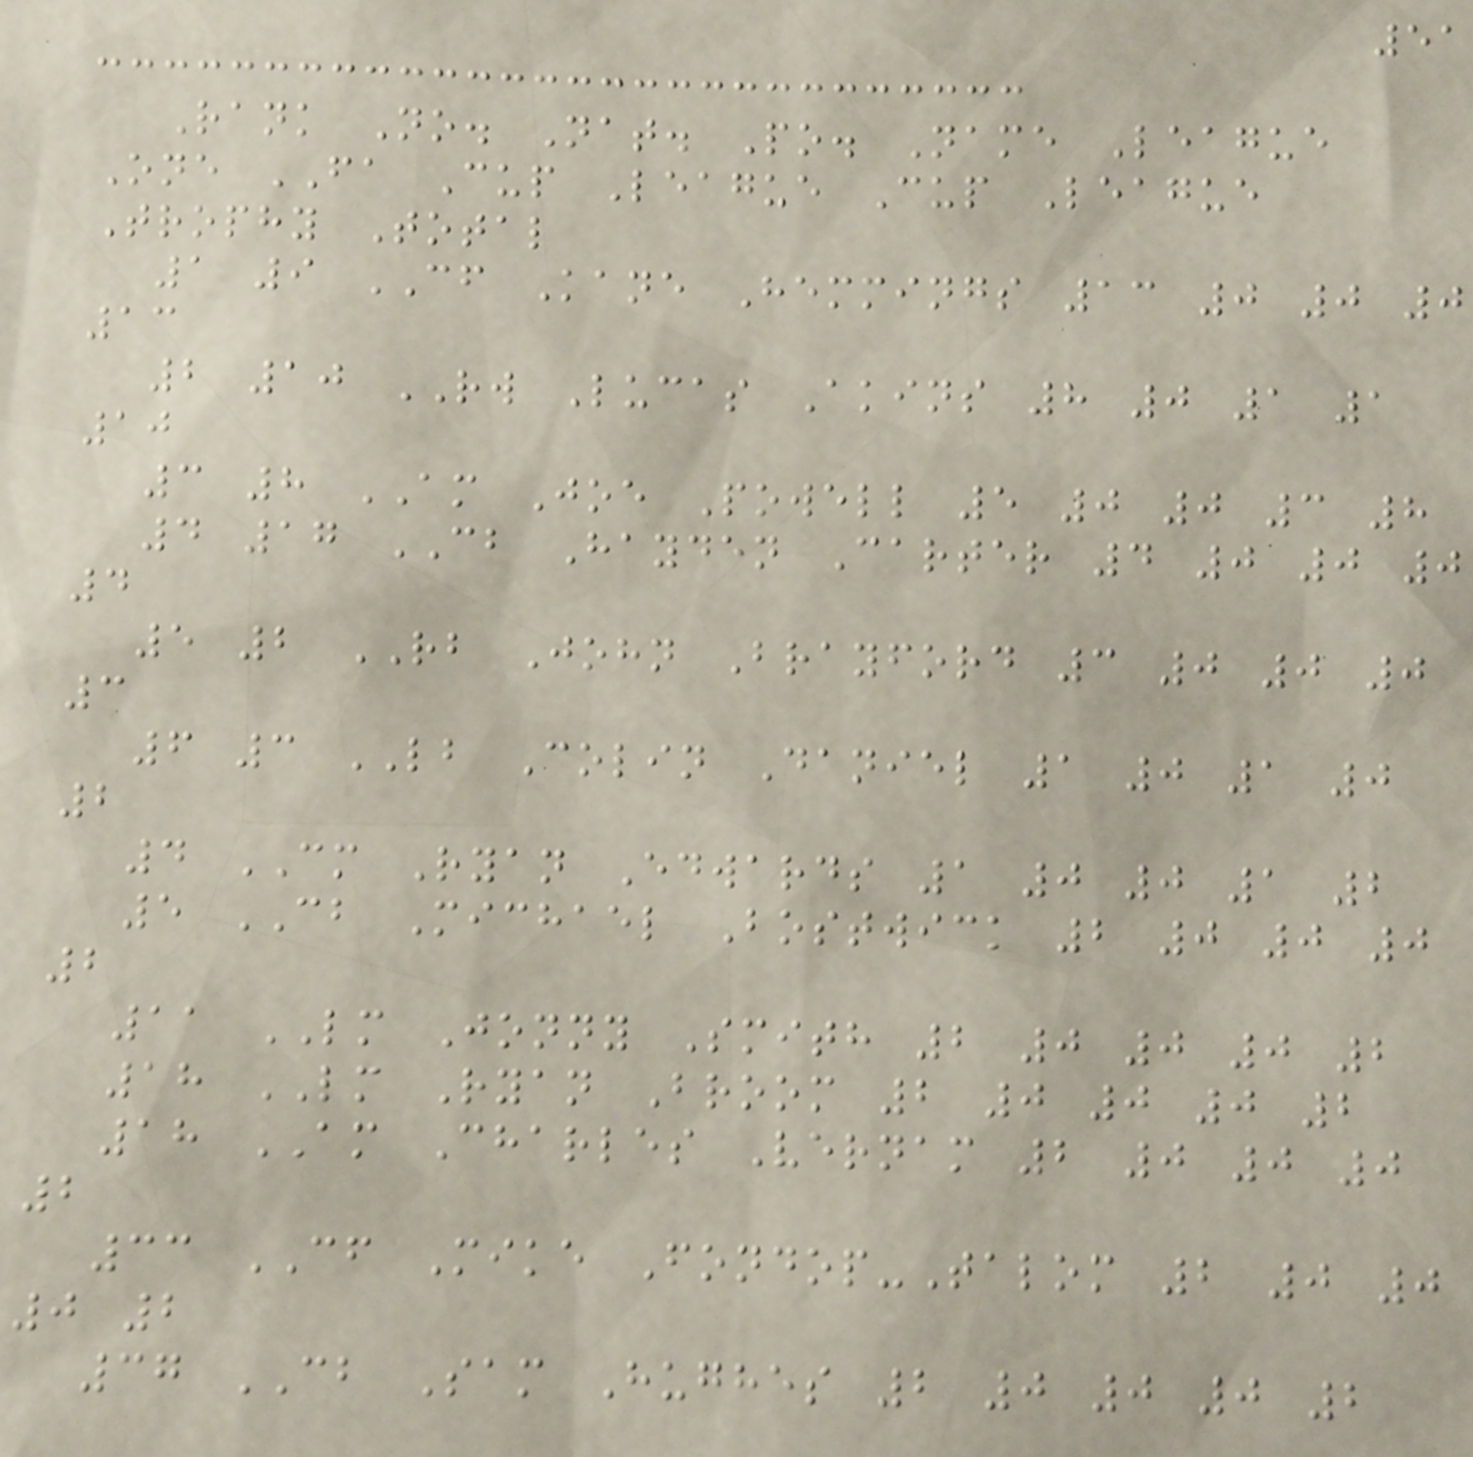51
Rank No. Nat. Po. Name League
One FA Cup League Cup League
Trophy Total
1 9 CF Kane Hemmings 13 0 0 0
13
2 10 RW Lucas Akins 8 0 1 1
10
3 8 AM Joe Powell 5 0 0 3 8
4 17 CB Hayden Carter 4 0 0 0
4
5 2 RB John Brayford 3 0 0 0
3
6 3 LB Colin Daniel 1 0 1 0
2
4 CM Ryan Edwards 1 0 0 1 2
5 CB Michael Bostwick 2 0 0 0
2
11 LM Jonny Smith 2 0 0 0 2
18 LM Ryan Broom 2 0 0 0 2
18 AM Charles Vernam 2 0 0 0
2
33 CF Mike Fondop-Talom 2 0 0
0 2
37 CB Sam Hughes 2 0 0 0 2
